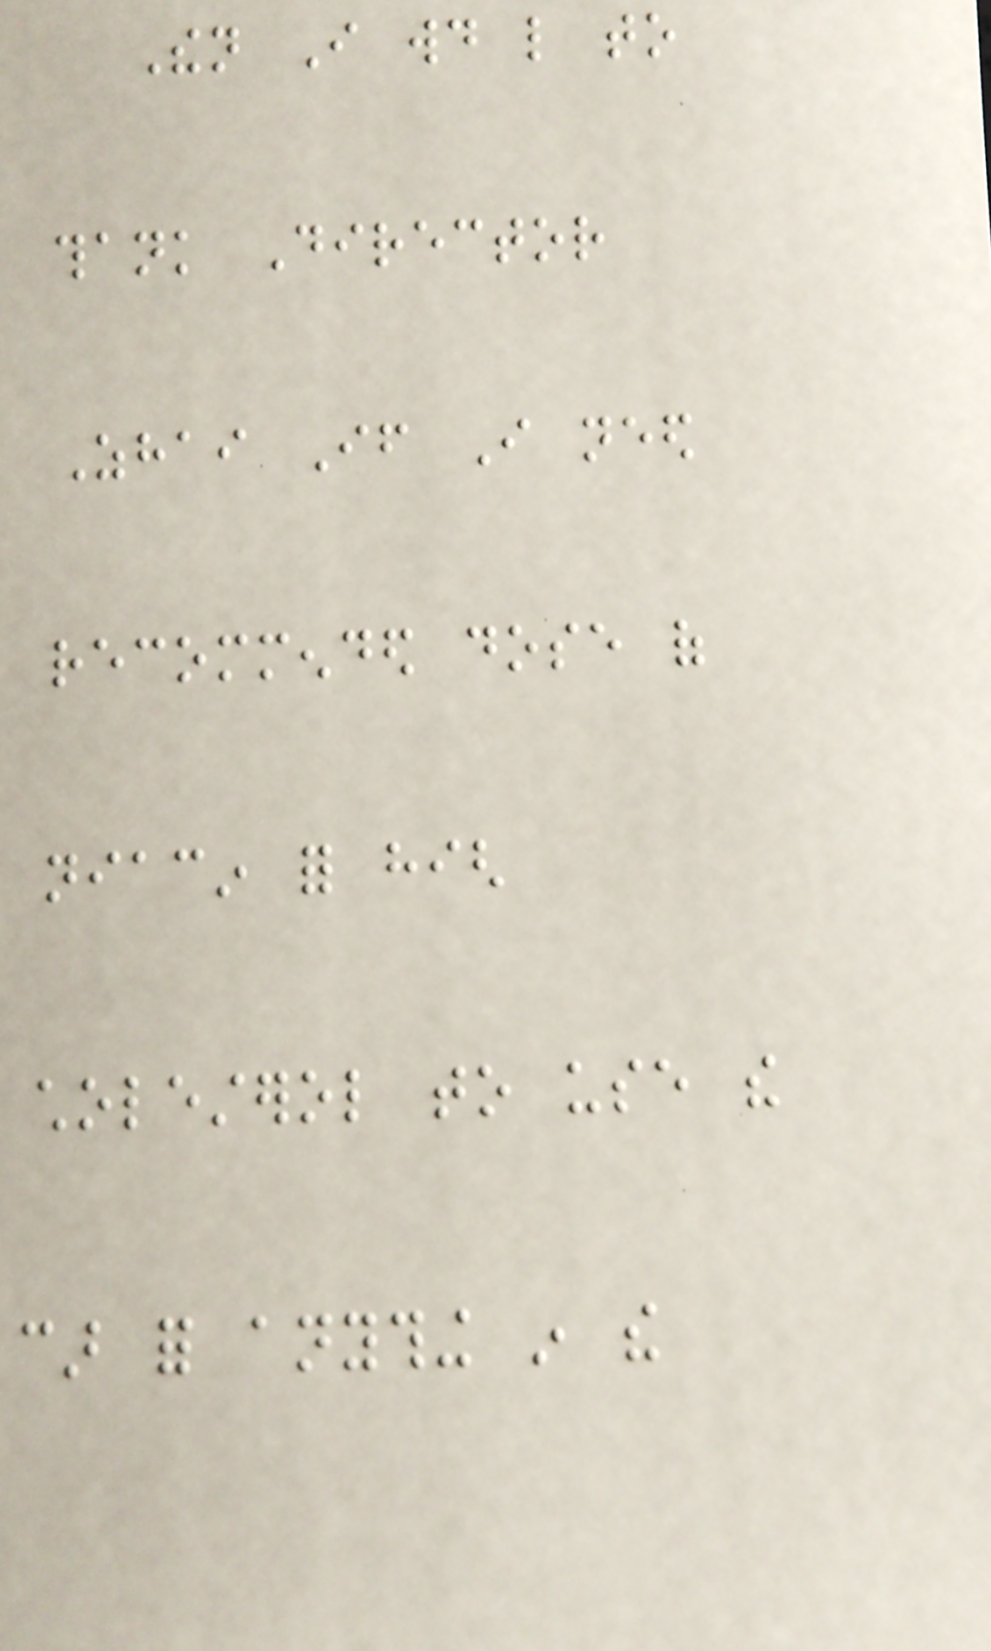Then I would like to
thank Director
Zhai If I need
recommended dose of
niacin for high
cholesterol to use the
car for anything in the
